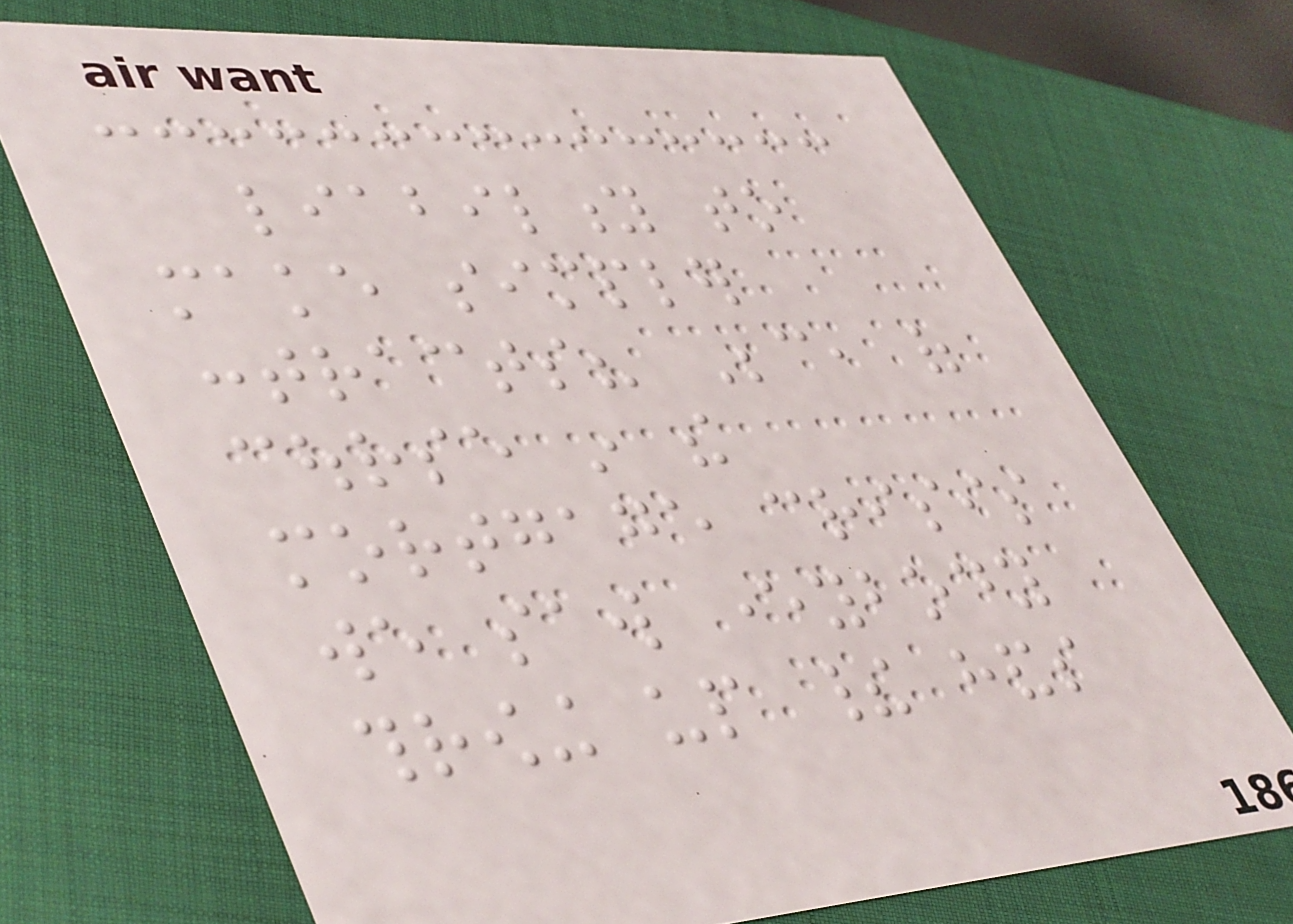liability to
make simpler
contracts? Because, of
course in the
mortgage crisis
we saw everybody
throwing up their hands
